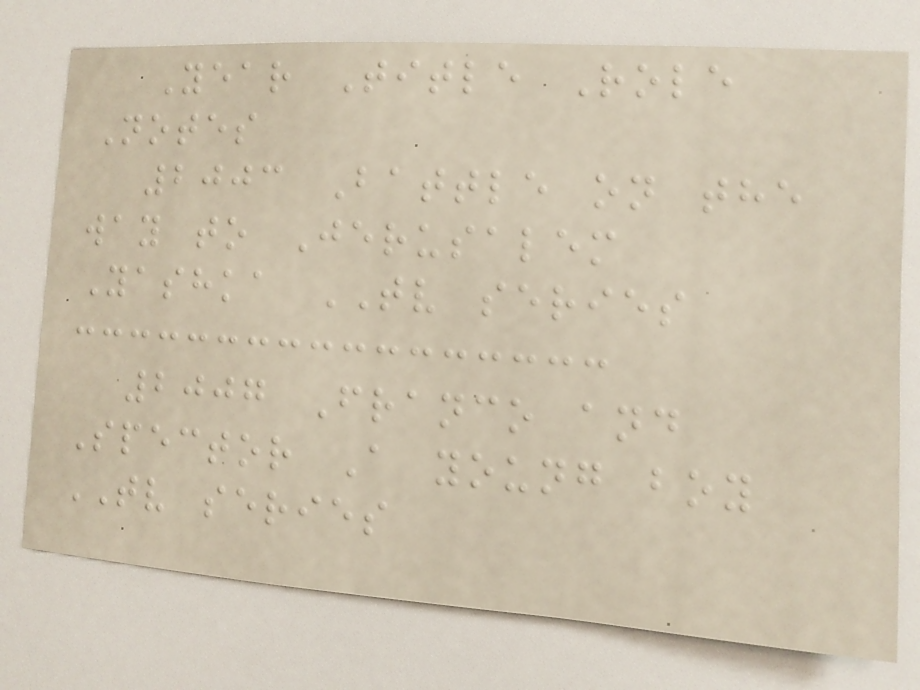Year Title Role
Notes
2003 Battle on the
way to Jerusalem
Yashka TV series
2007 Franco and
Spector A young boy
TV series
